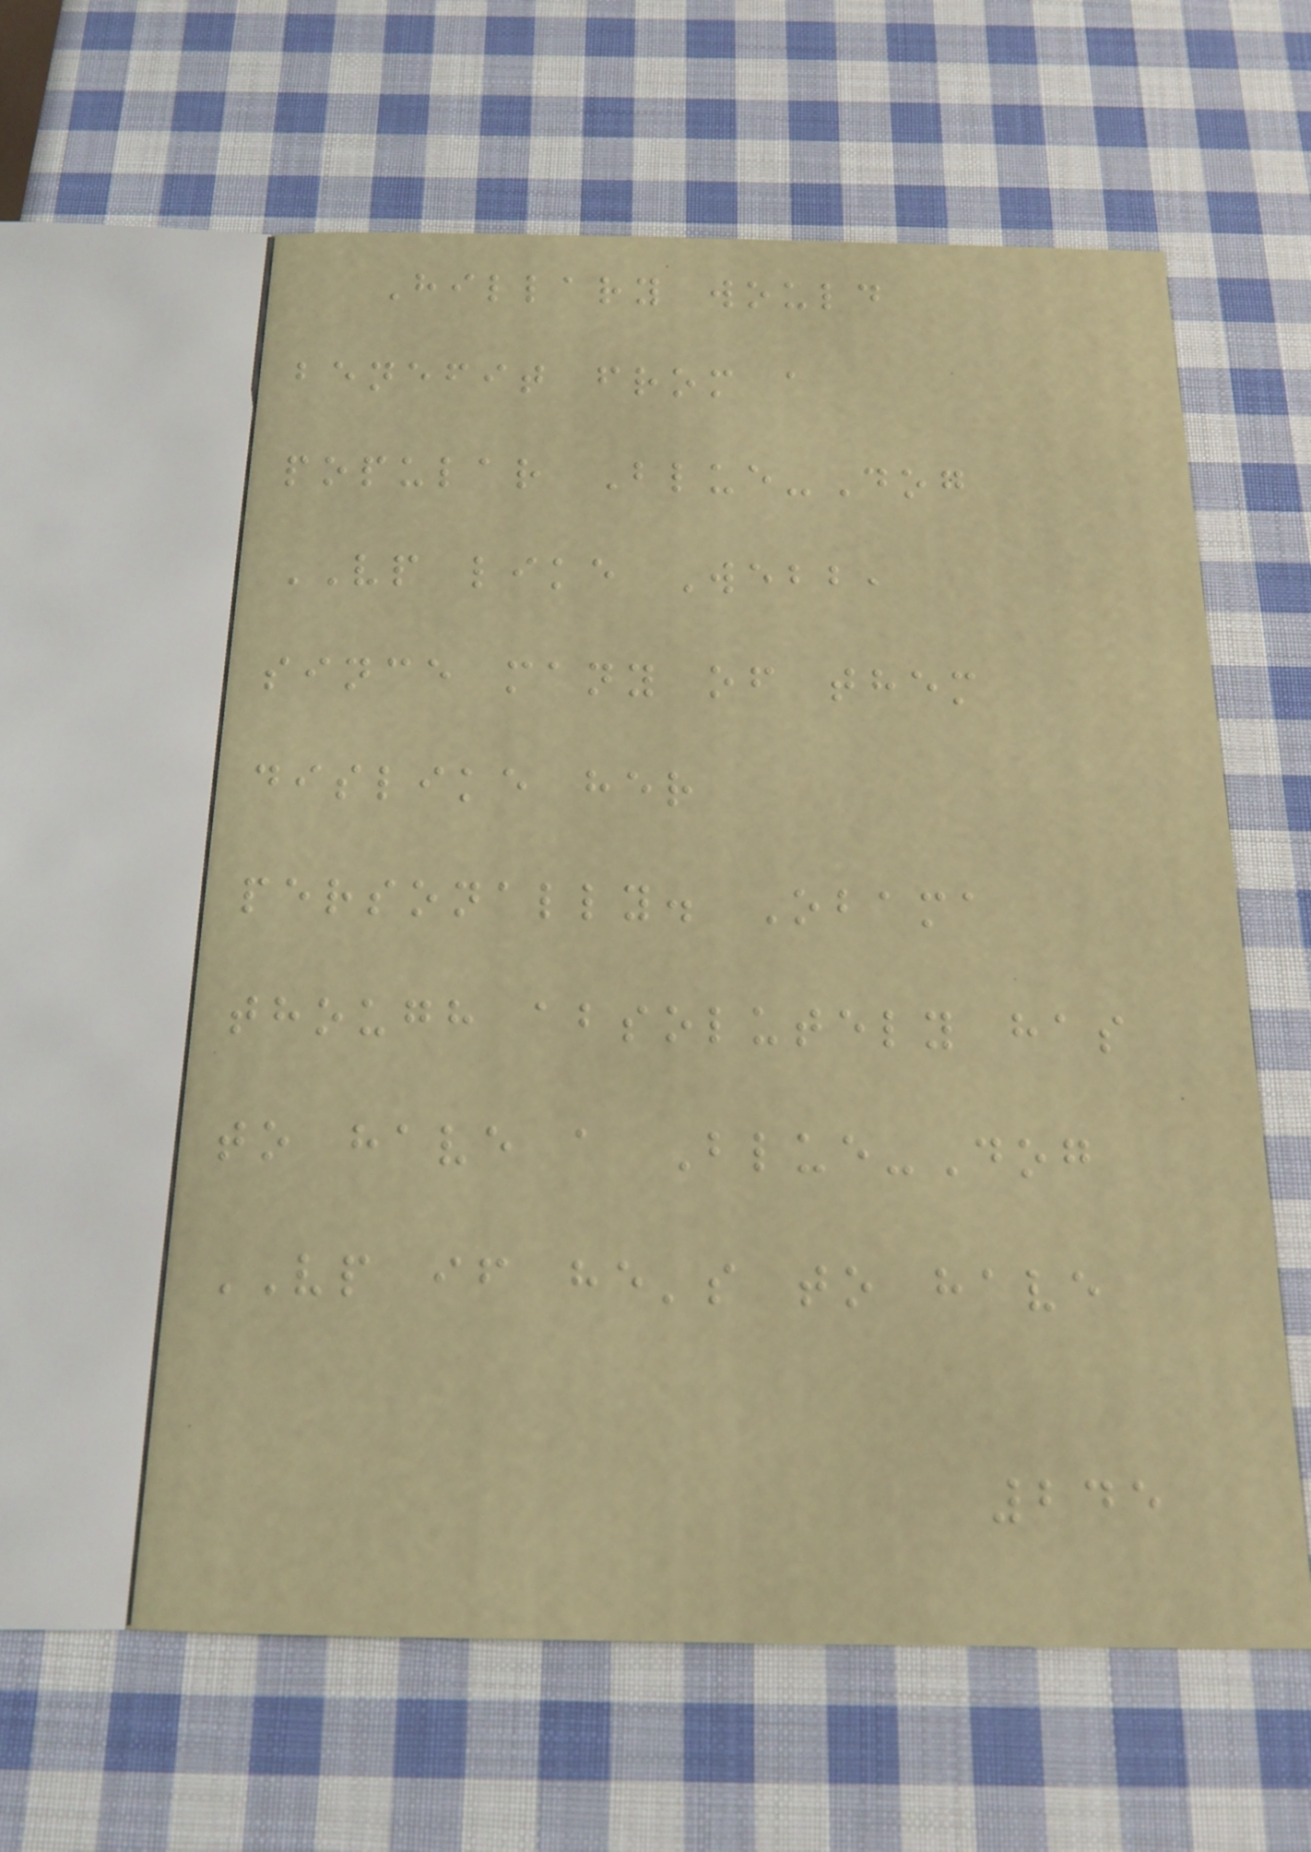Hillary would
benefit from a
popular Blue-Dog
VP like Webb,
since many of them
dislike her
personally. Obama
though absolutely has
to have a Blue-Dog
VP if he's to have
245
